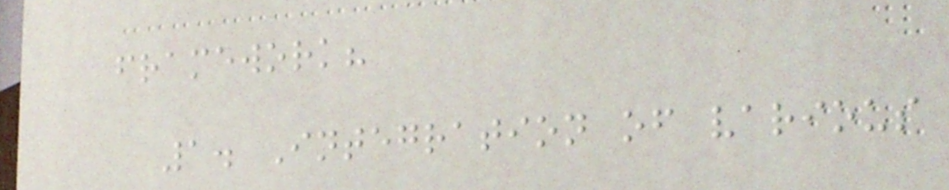framework?
1. Integration of various
